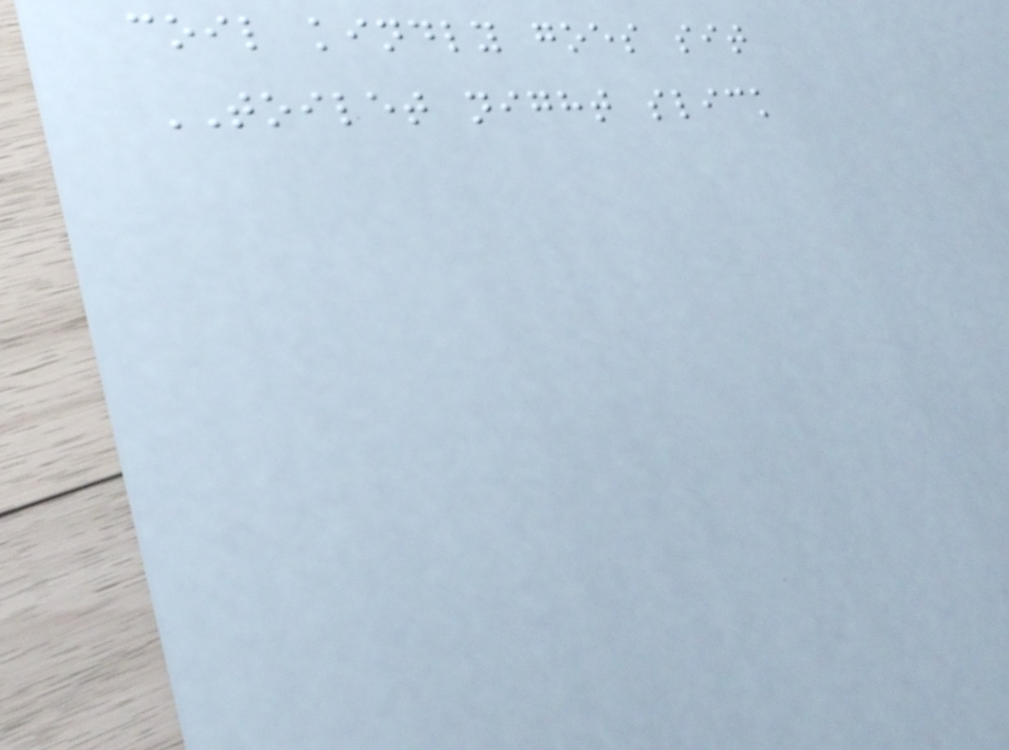coil kindly goes sit
TOILET night slick
